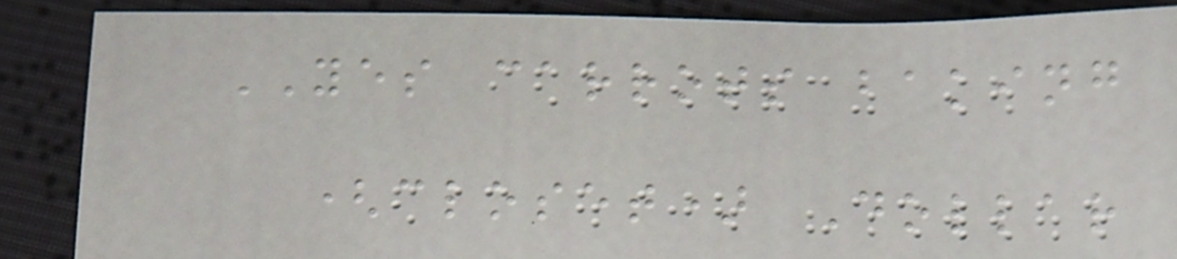YES carrots baking
(closet) Dollar
